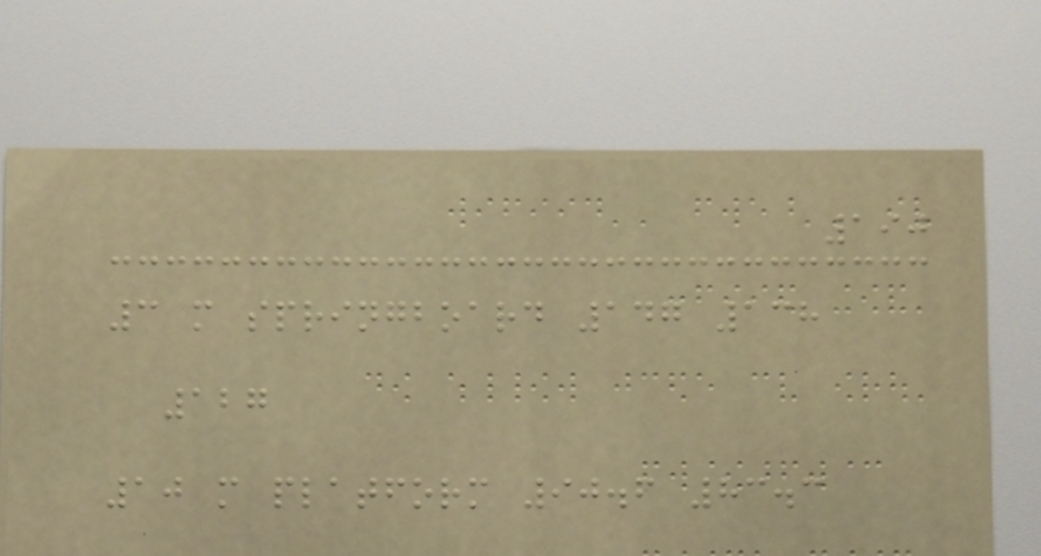190
3 m springboard 147 138
127
10 m platform 90.6 83.3
